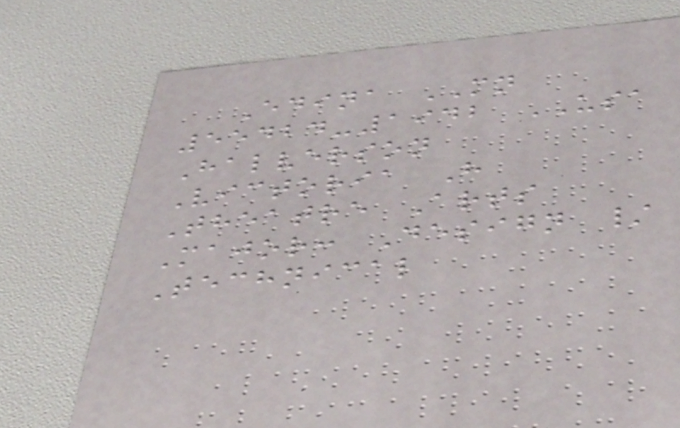Edina MN
55424-1942 USA
Halverson
Victoria H
Theatre Arts
Major: Design /
Technical
